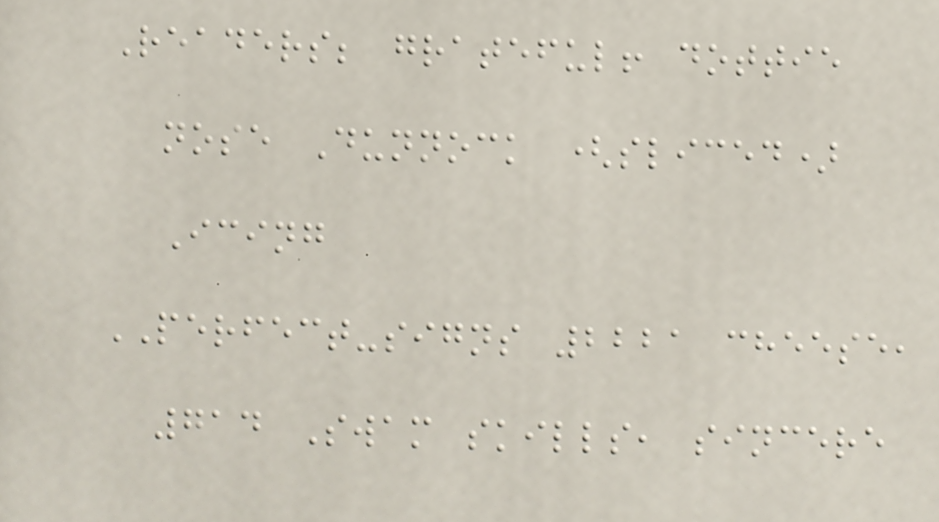Readers; grateful! dottie
nose Dunnock (sliced)
Icing
PERFECT-signs 2221 cheese,
714 Swam skills, sincere
